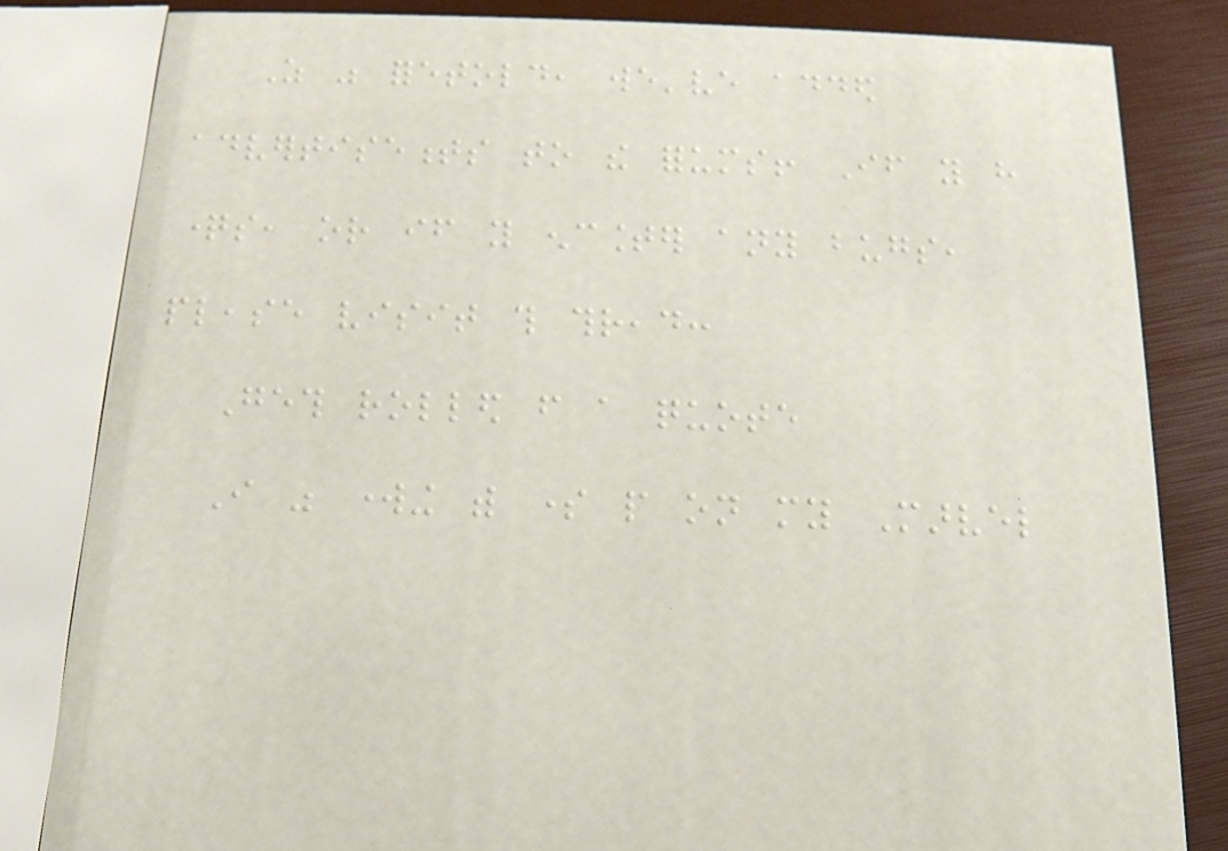As was foretold, we've added
advertisements to the forums! If you have
questions, or if you encounter any bugs,
please visit this thread:
Geth rolled from a quote
I was working with some people on my Marvel
